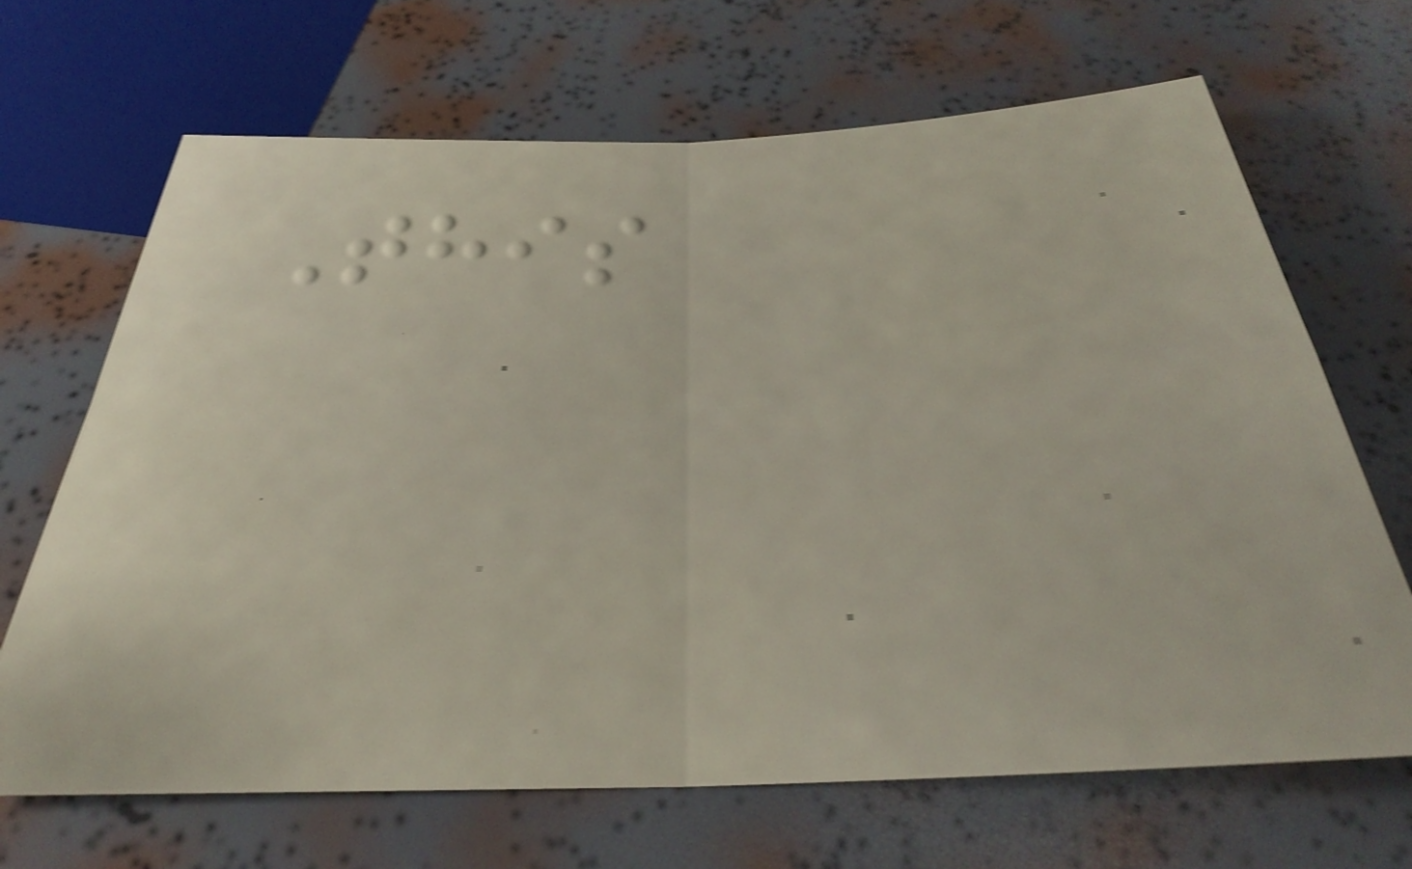This
